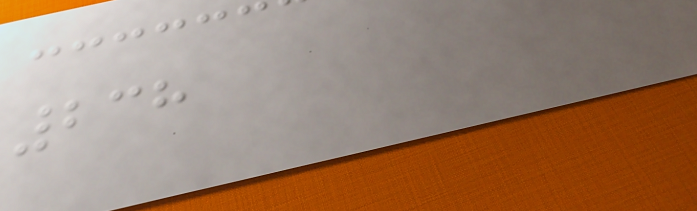238
